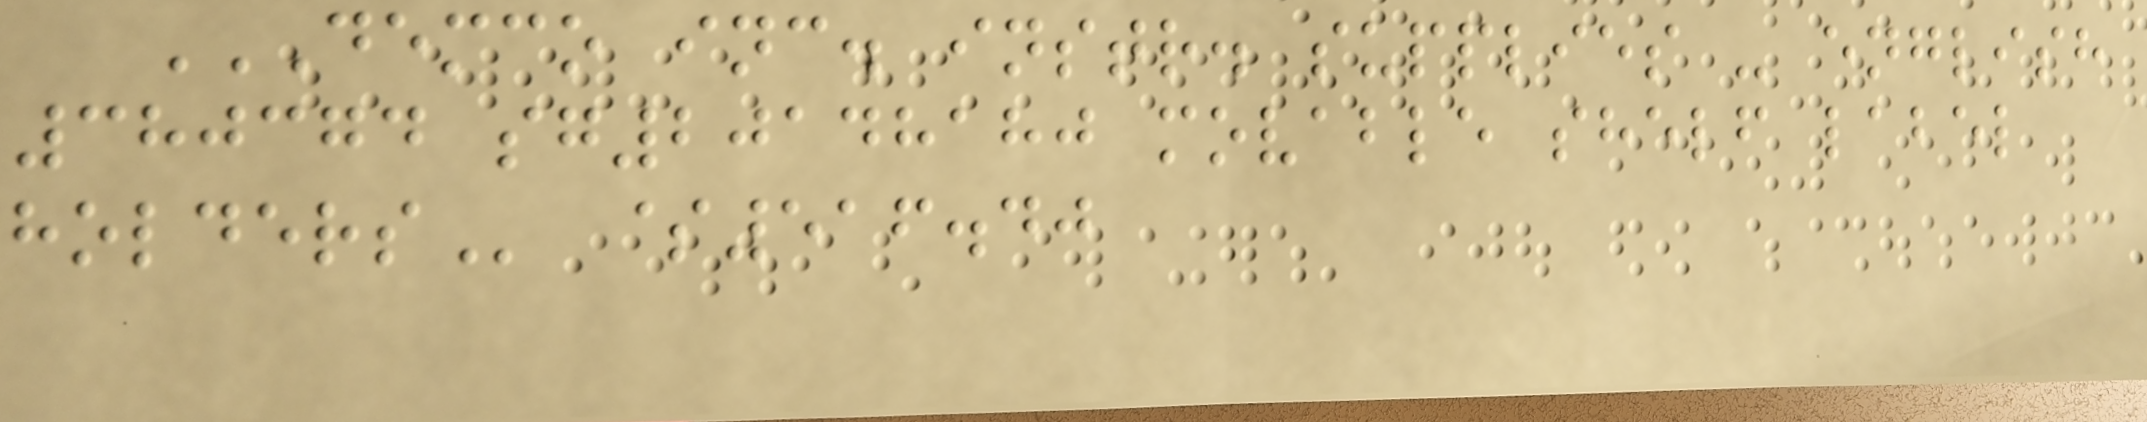DEMCO INC. INSTR. SUPPLIES - ENGLISH
380374 SG20148180 MOVABLE SHELF LABEL
HOLDERS $516.40
